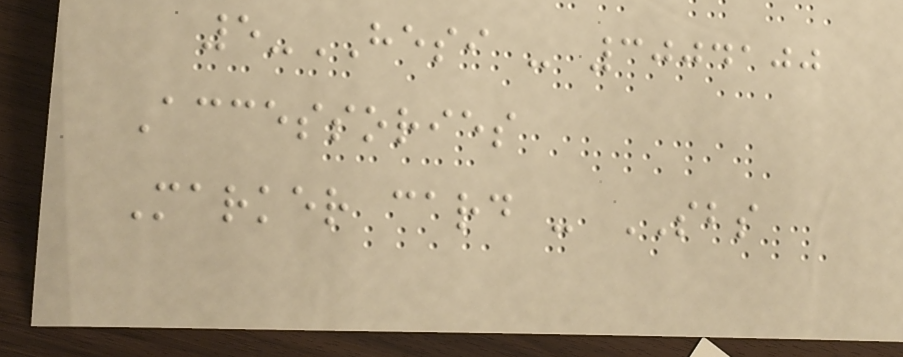5-HESI - 3004100
Accessories
Marker card - SBS
